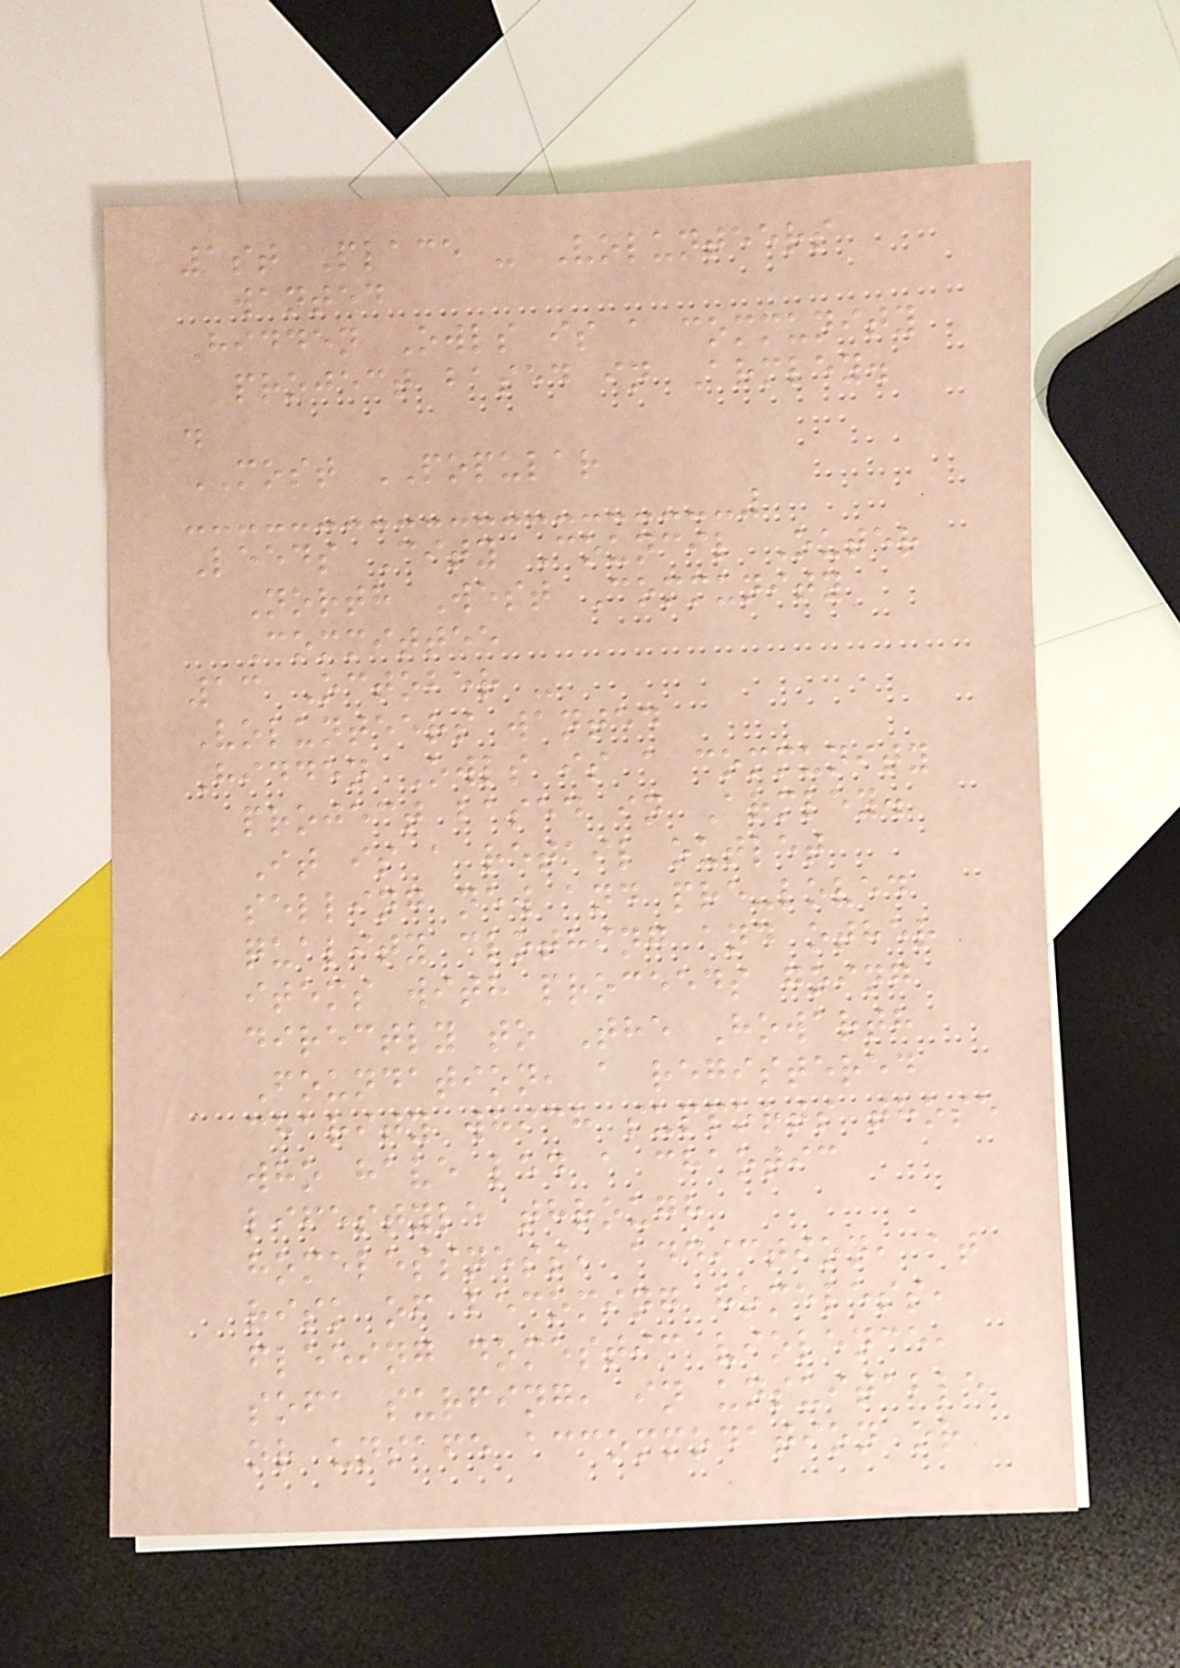1st Place - Volunteers
wanted
Hidden Owls is a community
project based in Armley.
.
MOST POPULAR
Leeds City Council Outer
North West Community
Committee
13 October -
Volunteers wanted
Hidden Owls is a community
project based in Armley.
It is a retail outlet
selling new and pre-loved
quality clothing and other
items with proceeds going
directly to The Howarth
Foundation, a registered
charity which supports those
who have led a chaotic
lifestyle through
homelessness, addiction, at
risk of becoming homeless,
fleeing domestic violence,
sofa surfing, in unsuitable
or unsafe accommodation or
